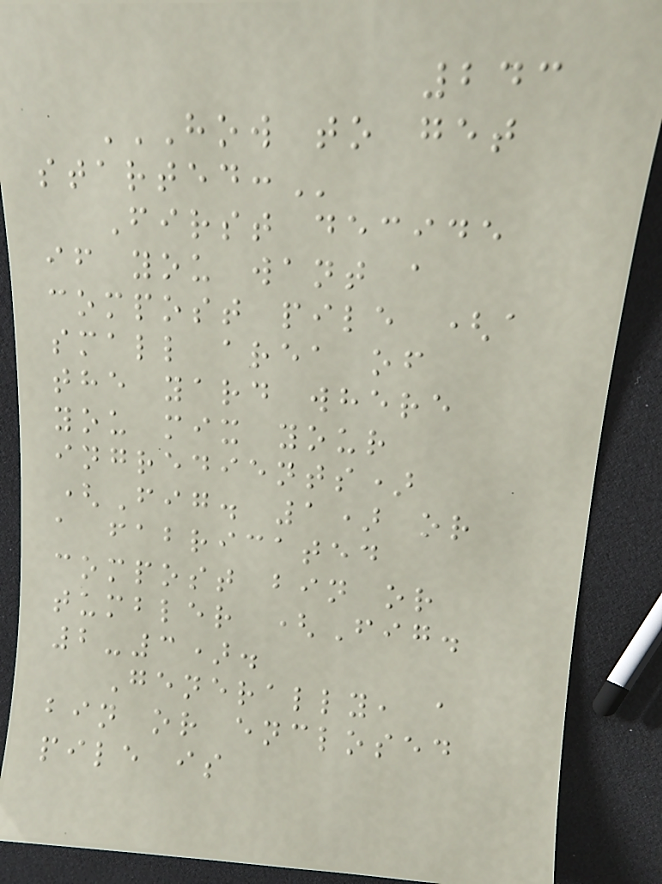243
HOW TO GET
STARTED:
First decide
if you want a
compost pile (a
small area of
the yard where
you mix your
ingredients)
(Fig. 1) or
a fabricated
compost bin or
tumbler (Fig.
2-3).
Generally, a
bin or enclosed
pile is
